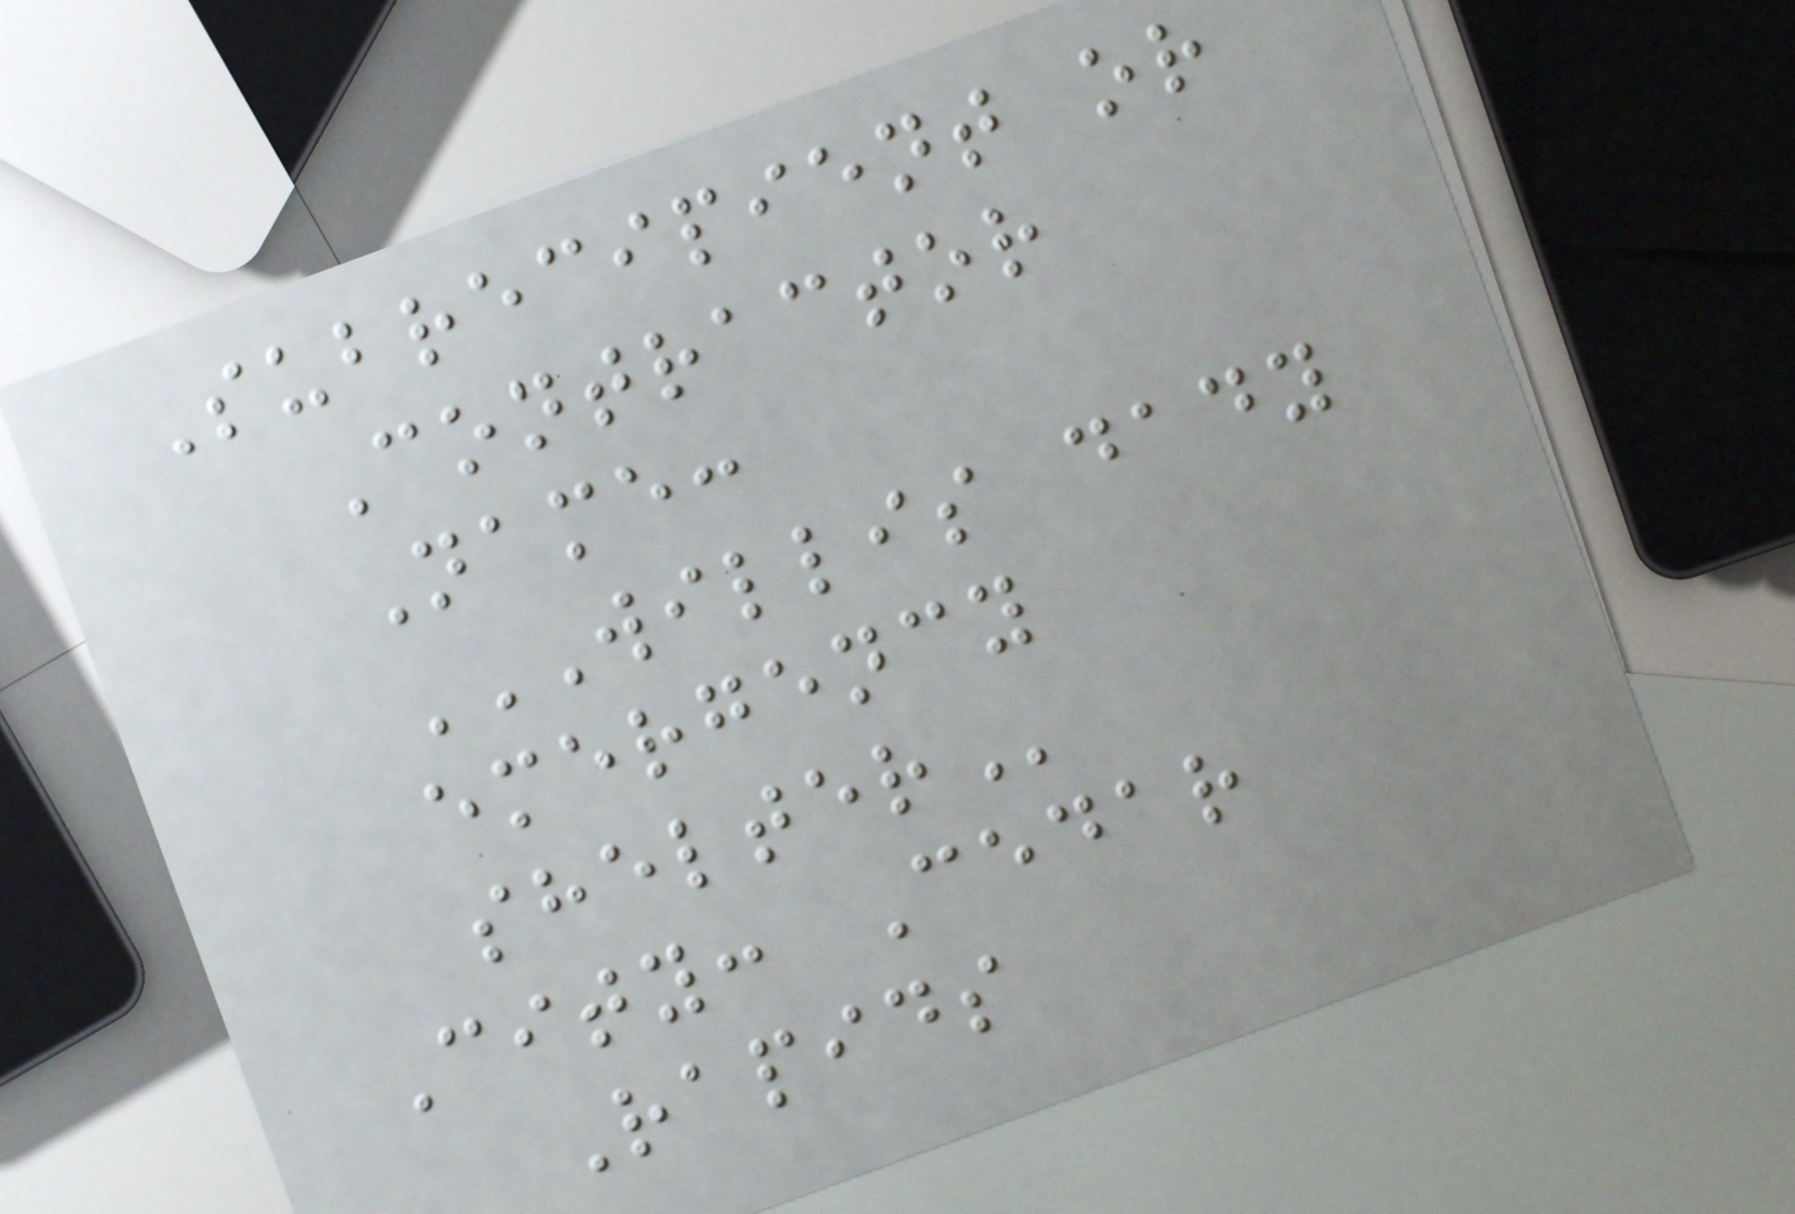Subrecipient or
Contractor
Name:
WILLIS DADY
EMERGENCY
SHELTER
City: Cedar
Rapids
